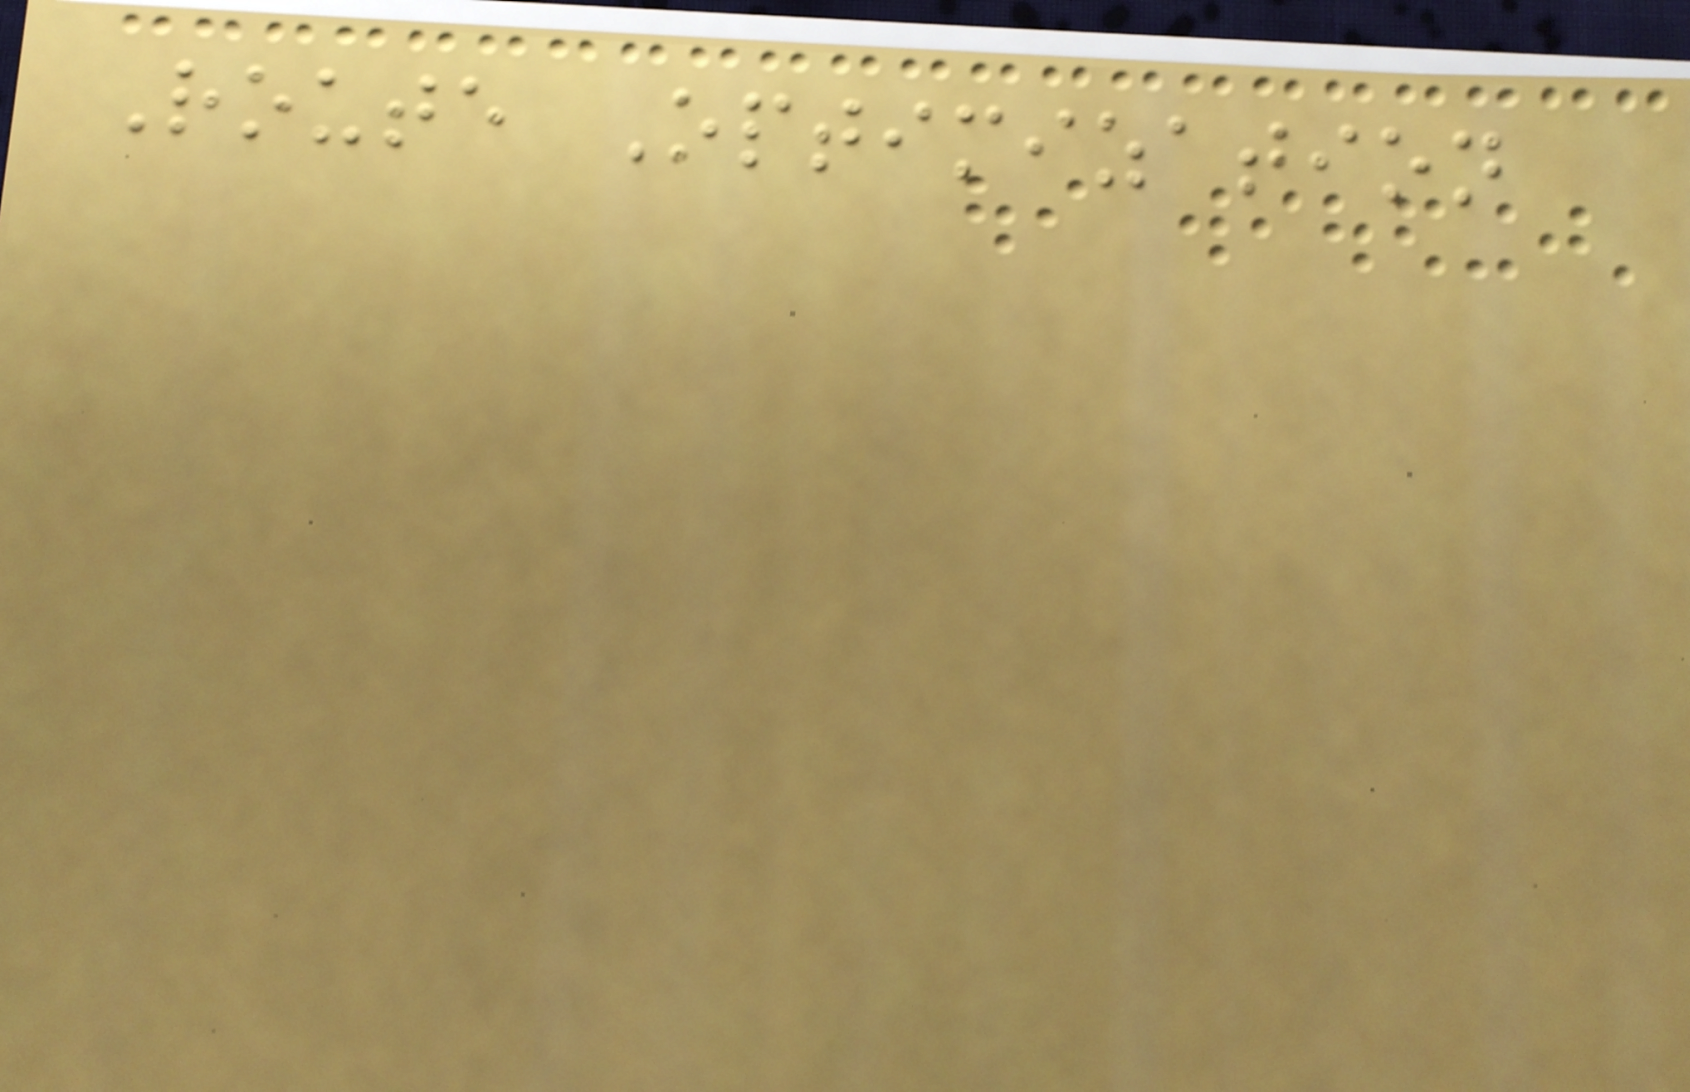Route Optimization
